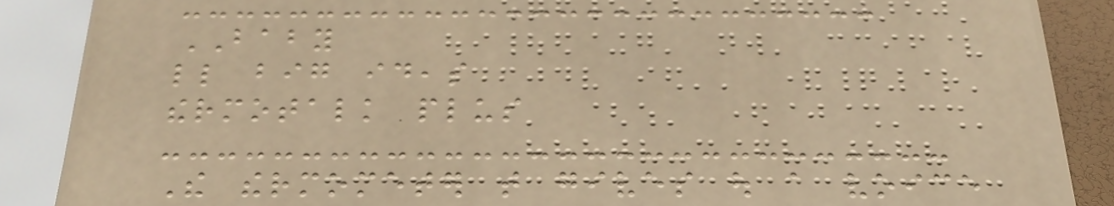BABY
little big ideas
thermotalk plus
The thermometer that gives out a voice
